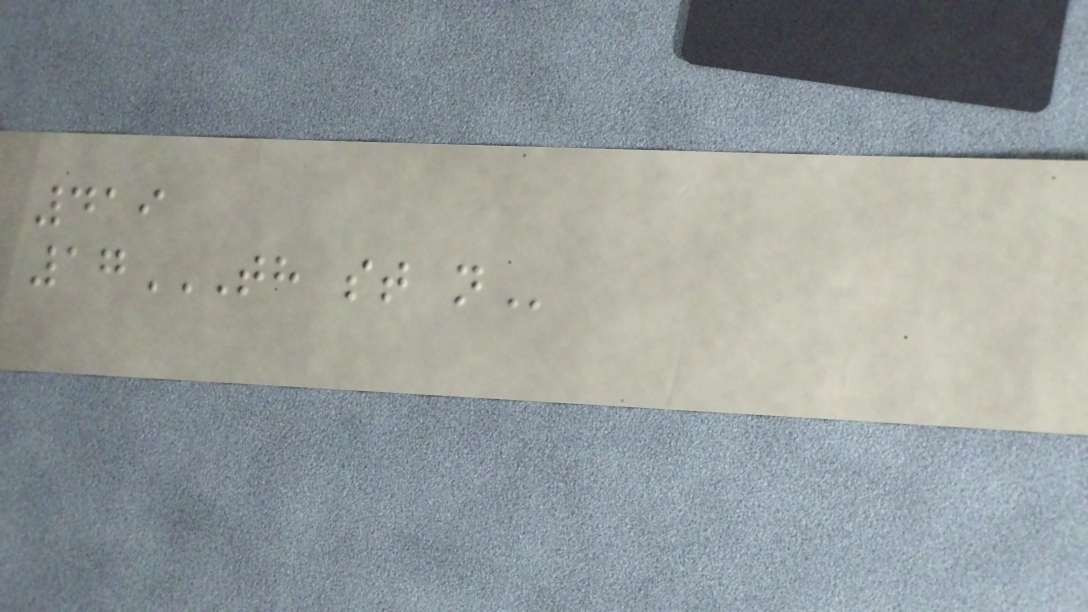419
17TH ST N
